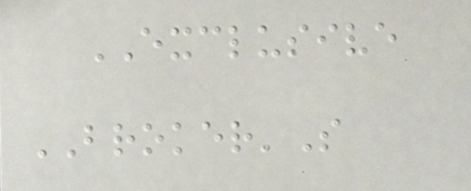EXCLUSIVE
BROKER'S
